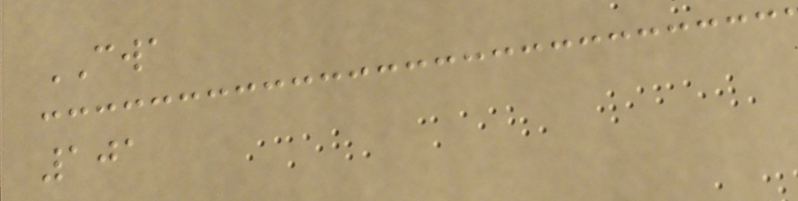CWA
101
